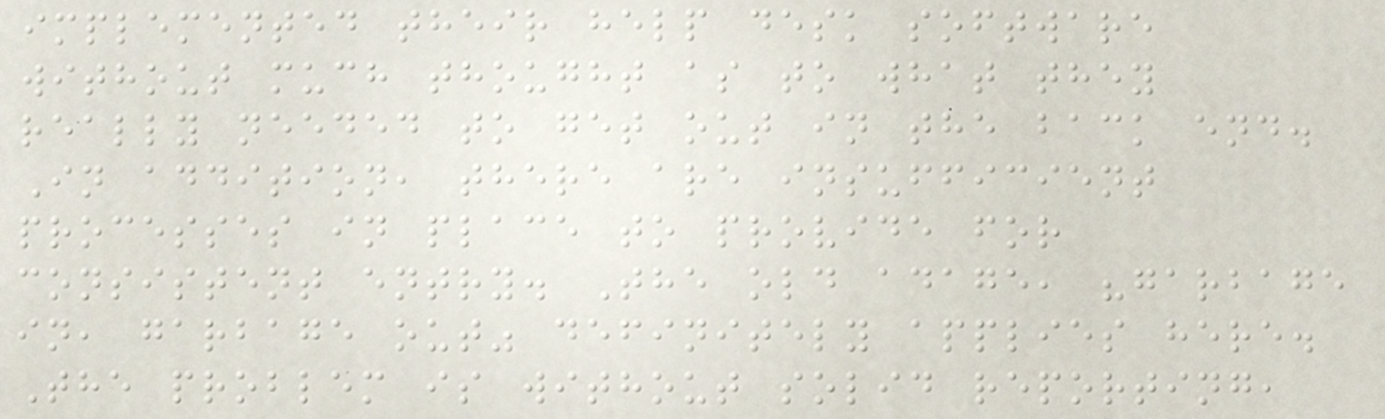implemented their help desk software
without much thought as to what they
really needed to get out in the back end.
In addition, there are insufficient
processes in place to provide for
consistent entry. The old adage, "garbage
in, garbage out" definitely applies here.
The problem is without solid reporting,
